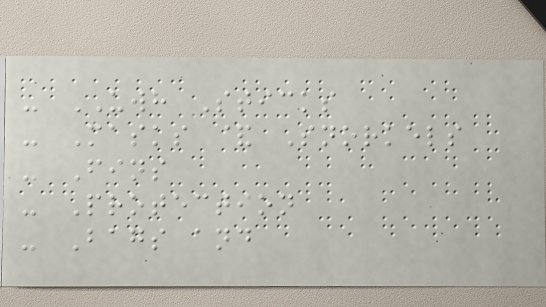- UWH Sticks
- Masks & Snorkels
- Fins
- Protection
- Bags and
